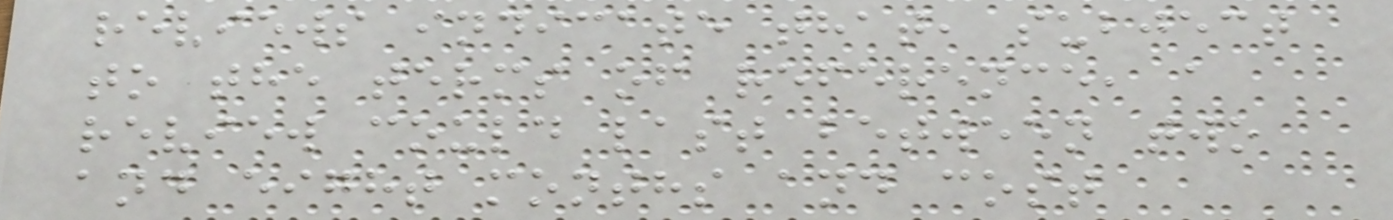reviews indicate that, subject
to the terms of reference, a
review could last between two
and eight months and cost
